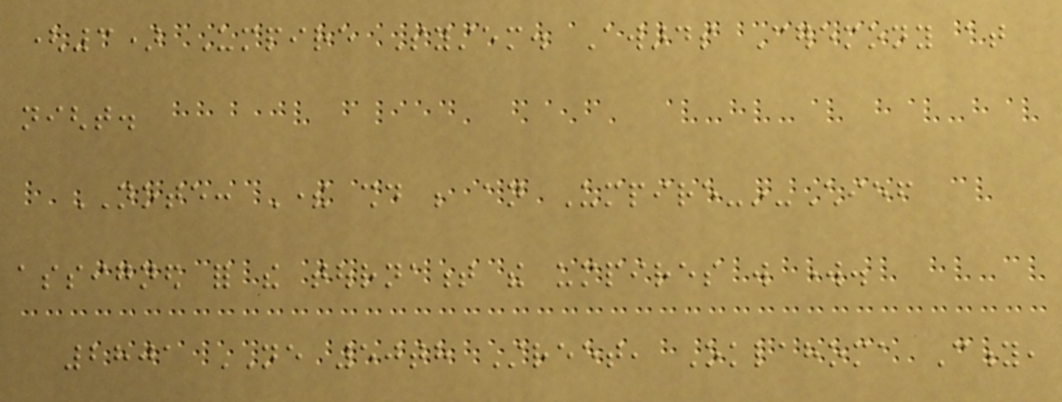(3) Umpire System. Awards Ceremony at
night.
NOTE: There should be an Umpire-in-Chief
assigned for the tournament the umpires will work.
2801 NE 50th Street, Oklahoma City,
